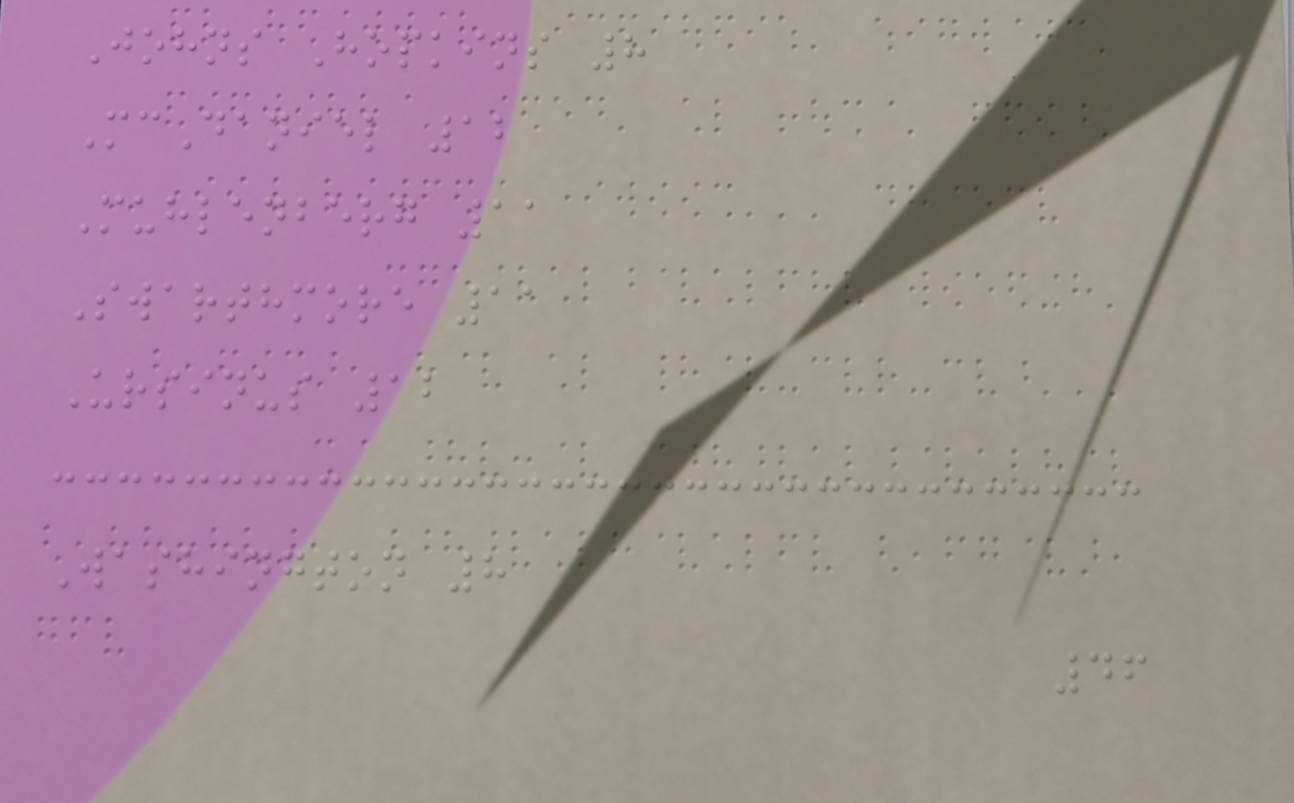Johns Hopkins 8
McDaniel 12
Muhlenberg 11
Swarthmore 11
Ursinus 12
Washington 8
46
